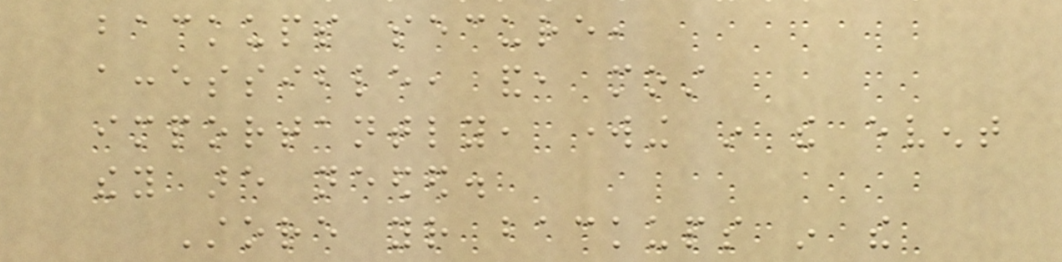backups secure,
accessible, and, most
importantly, working in the event
they are needed.
Store your backups in the
